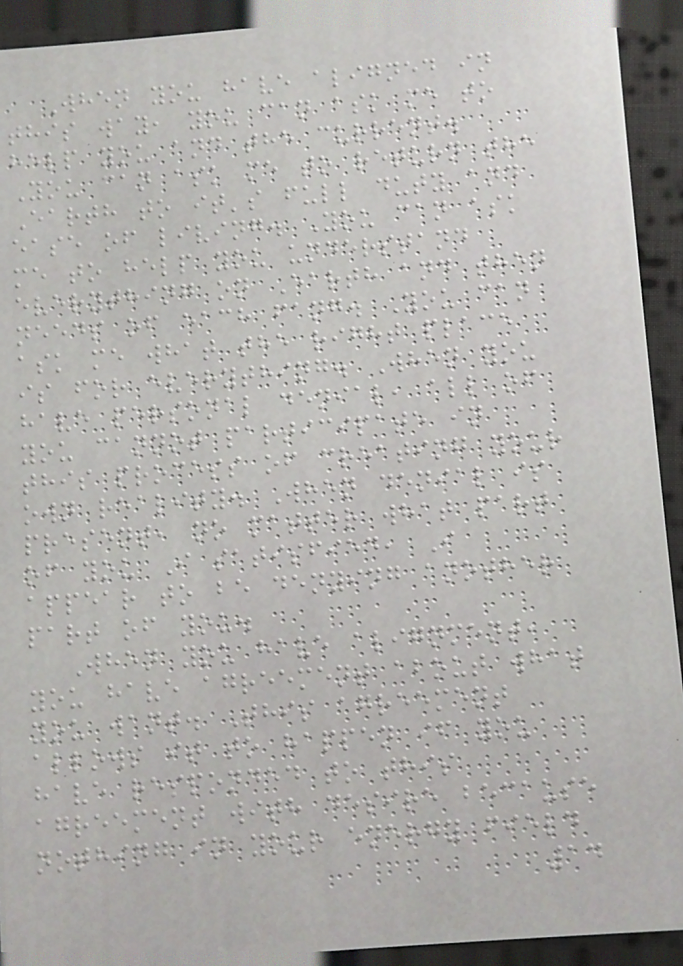When you have aligned in
this way, you can ask me to
help you and the current.
You can ask me to return the
Earth to it's full duty and
ease of living. You can ask
me to help you understand
everything on Earth and then
needs of each fang. You can
ask me what the right place
is for everything. When you
have personal denial, all of
you cannot participate in
this process of creating your
own reality. When denial is
present, no matter what part
of you I satisfied, I
appear to be denying another
part of you.
When you have alignment,
you have agreement about what
you want. This agreement
allows it to happen if you
have responded to this
agreement with desire because
nothing in your energy field
14
